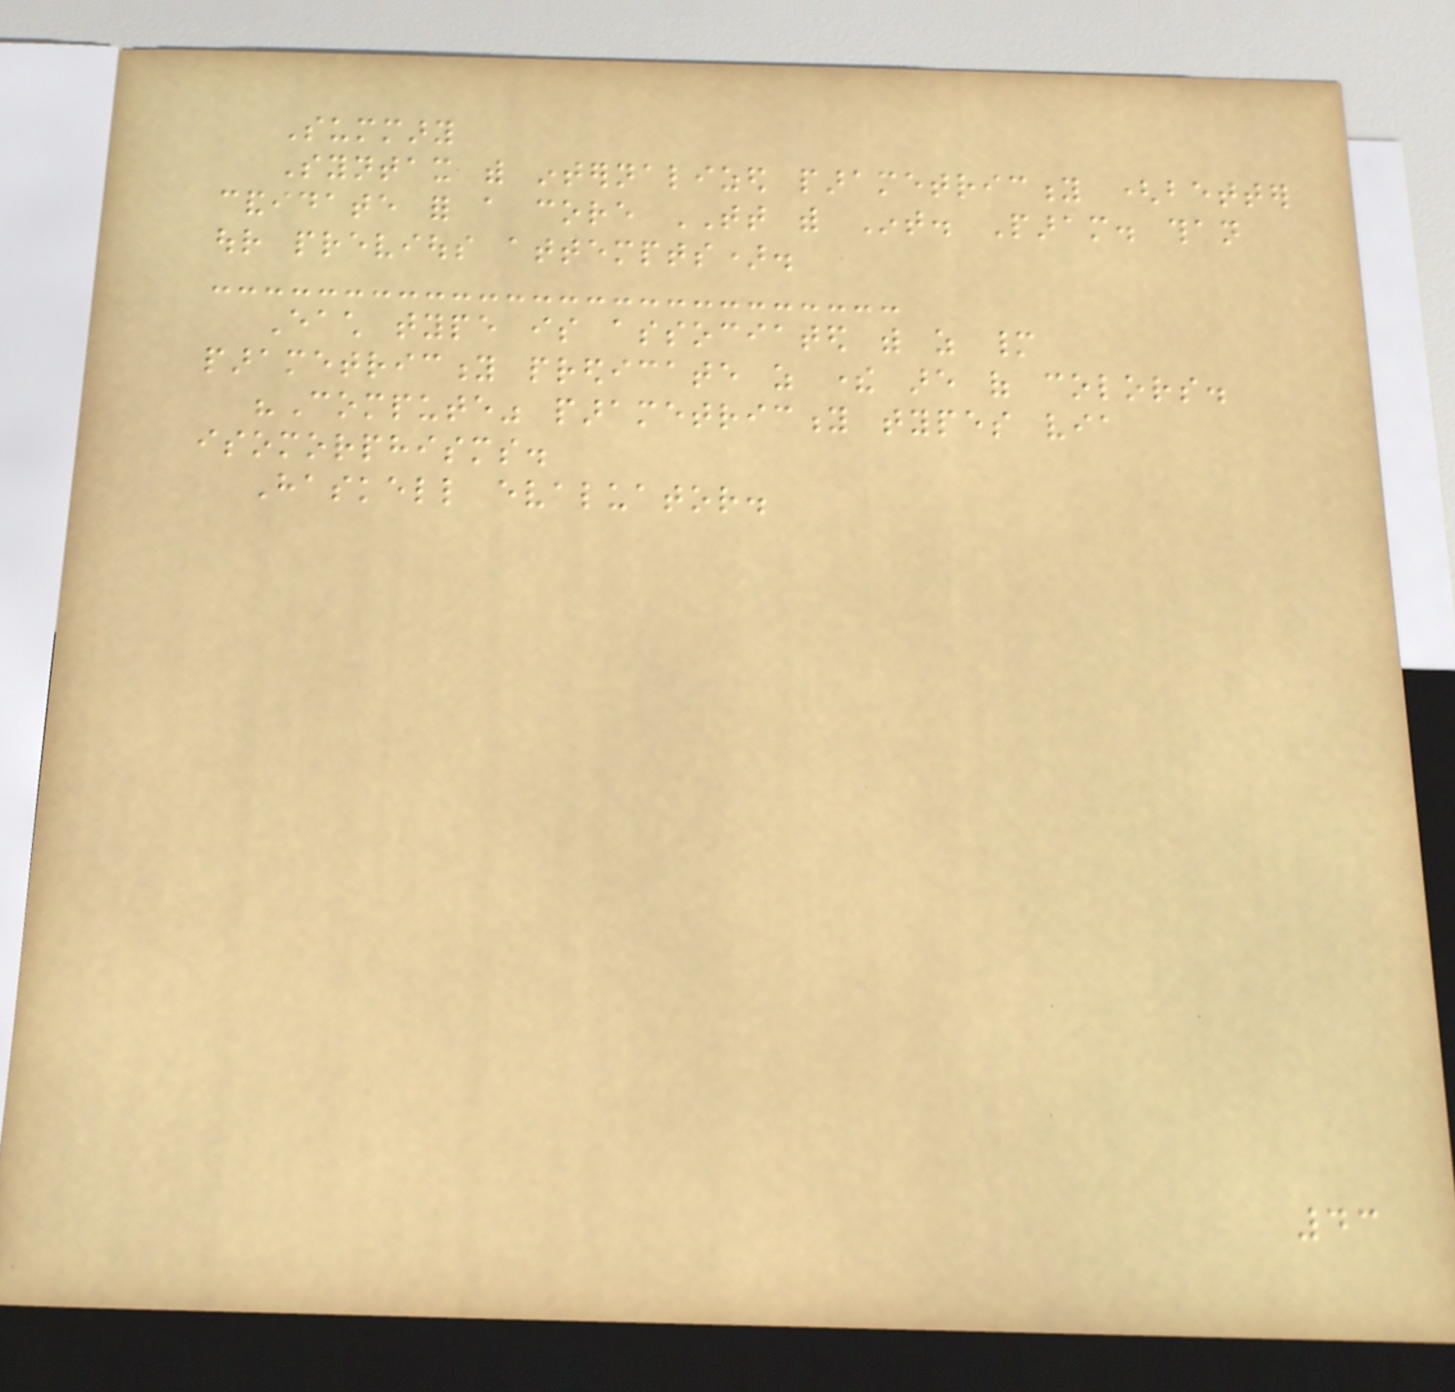Summary
Syntax with internalized parametricity (better
candidate for a core TT with Int. Param. than
our previous attempts).
Each type is associated with as many
parametricity predicate as there are of colors.
"Compute" parametricity types via
isomorphisms.
Haskell evaluator.
43
